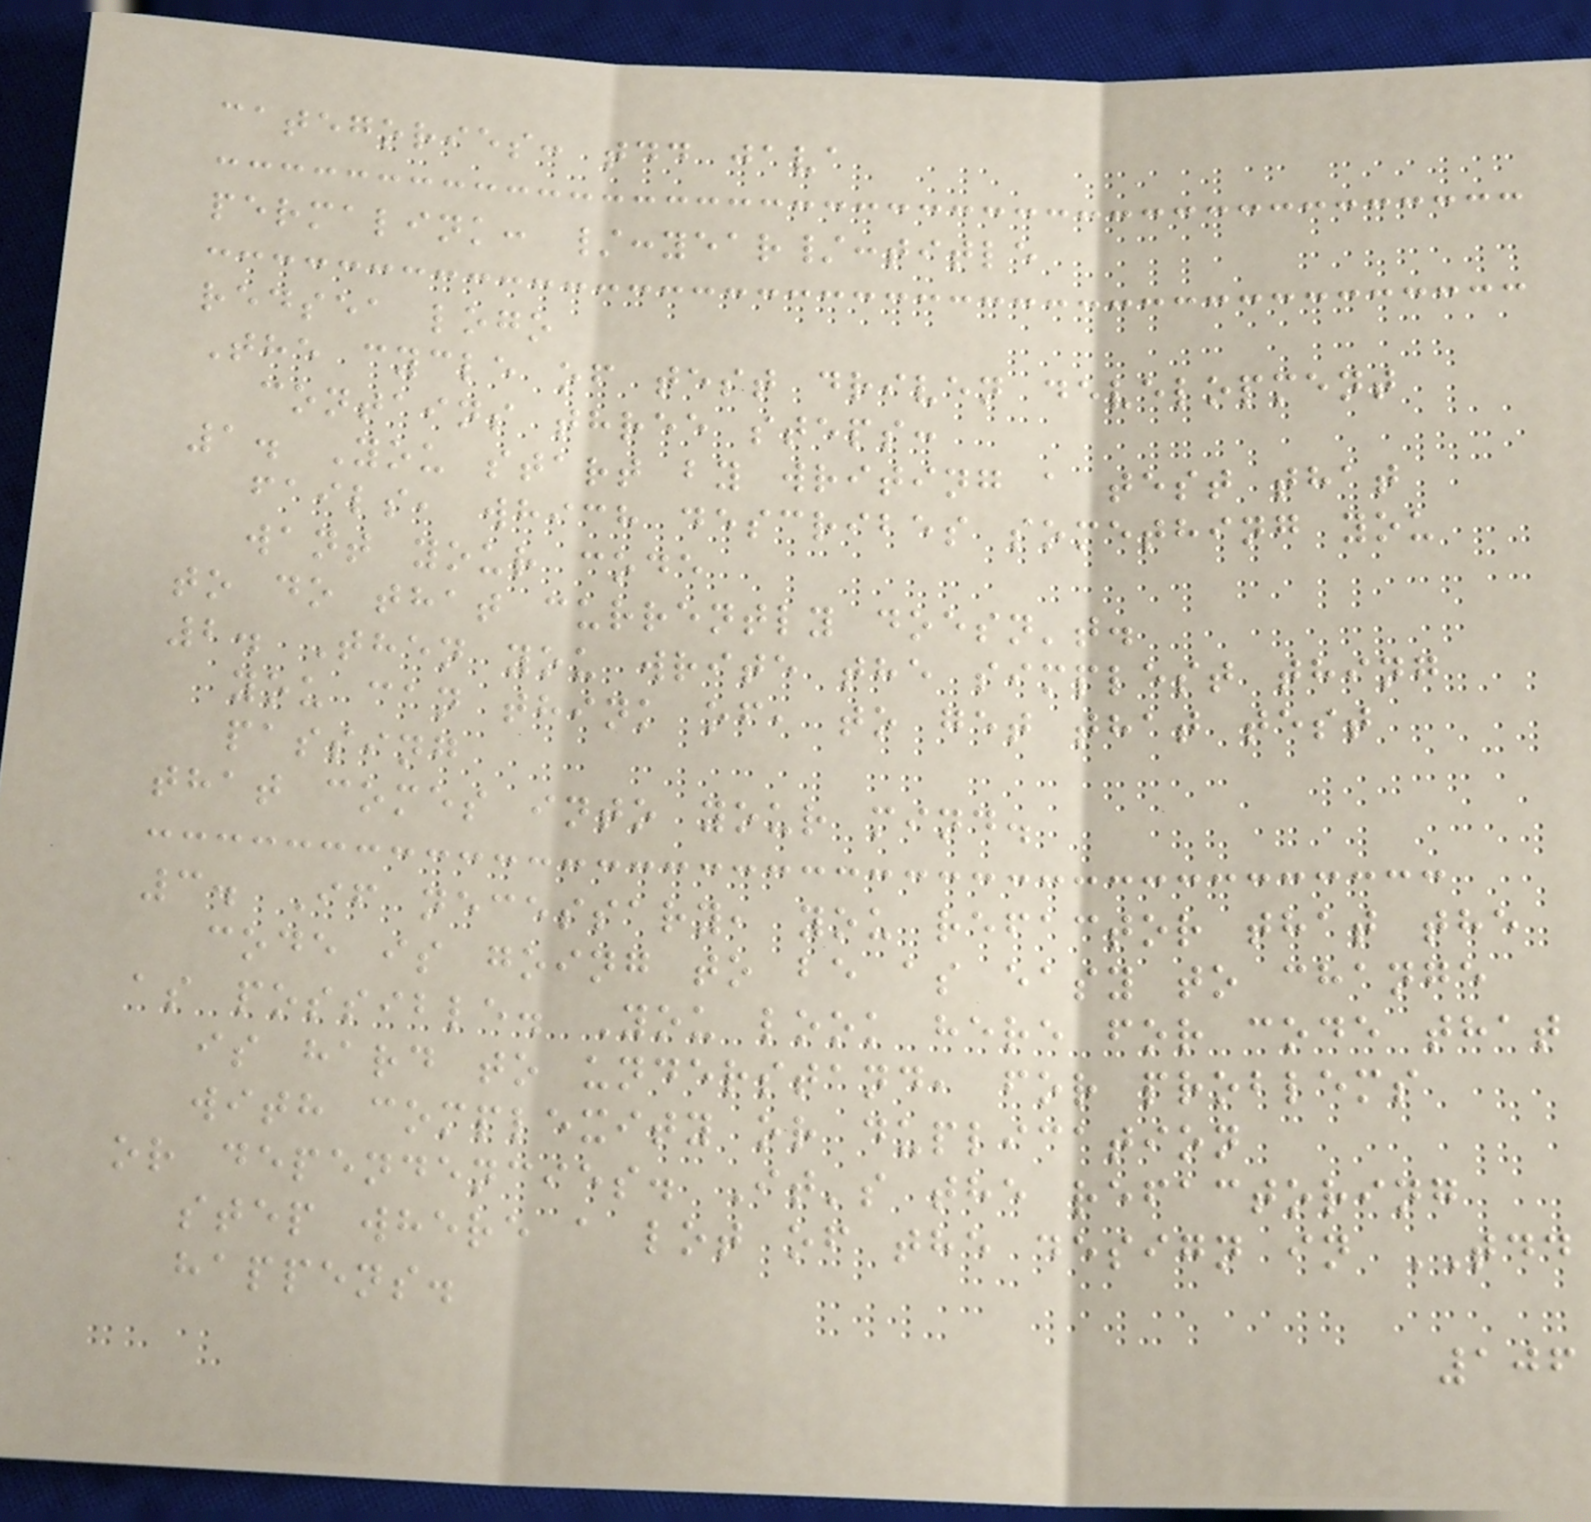categories: tdd java
permalink: /:year/:title
redsea logo
The cycle of test driven development
contains three steps:
1. You start by writing a test that
fails, which describes something you
want your code
to do that currently doesn't.
2. Then you write the simplest thing
you can think of, to get that test
passing
that comes into your mind.
3. If necessary, you refactor that the
code is going to be as easy to change
as possible. You look here for code that
is hard to understand, for problems
with complexity or duplication
or dependencies. It's the refactoring
step where a lot of the design in TDD
happens.
106
